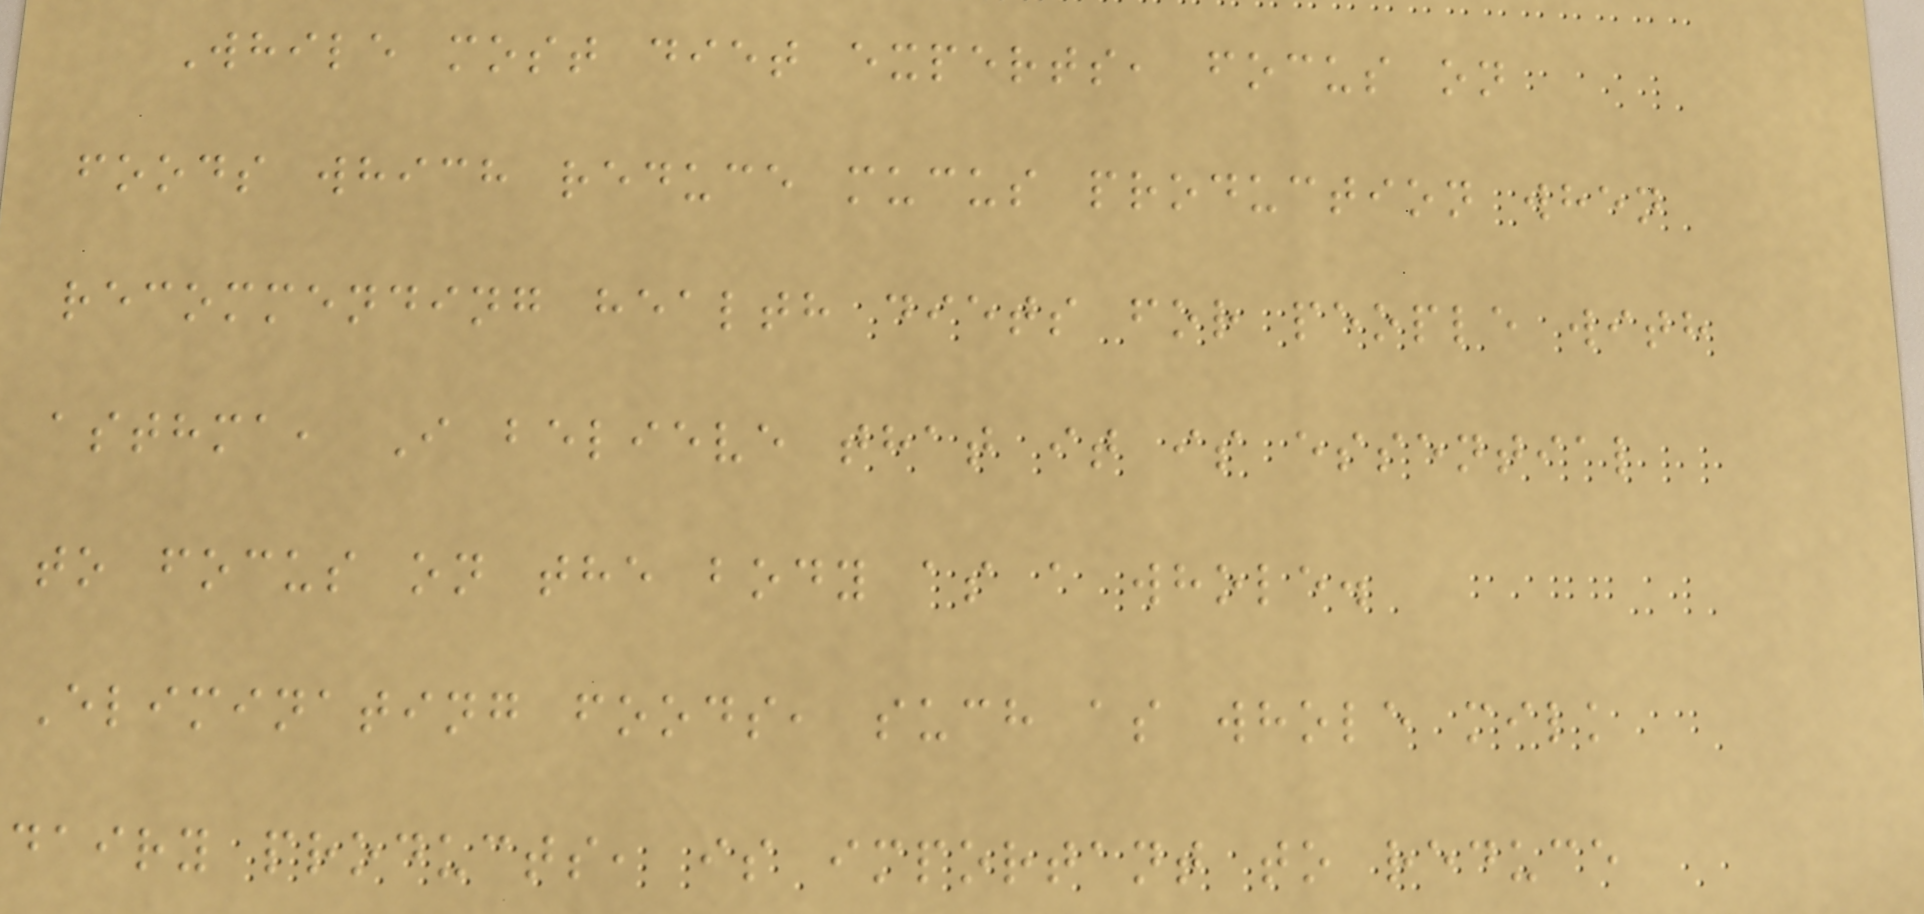While most diet experts, focus on
foods which reduce mucus production when
recommending health diets for people with
asthma, I believe that it is essential
to focus on the body as a whole.
Eliminating foods, such as whole milk
dairy products, is important to reduce
